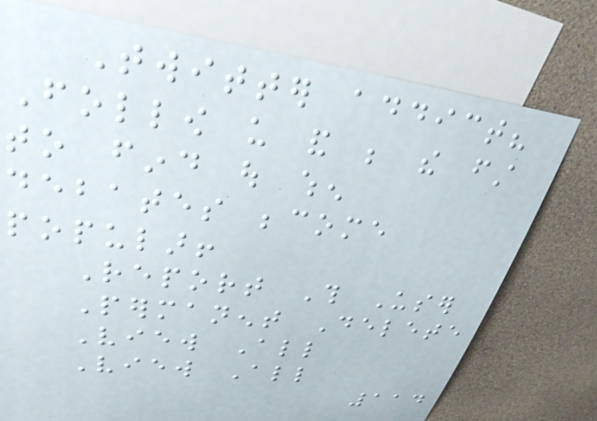Twitter addict?
Follow us and be the first
to find out when
debates become
popular!
Report This User
Permanent Delete
View All
View All
114
